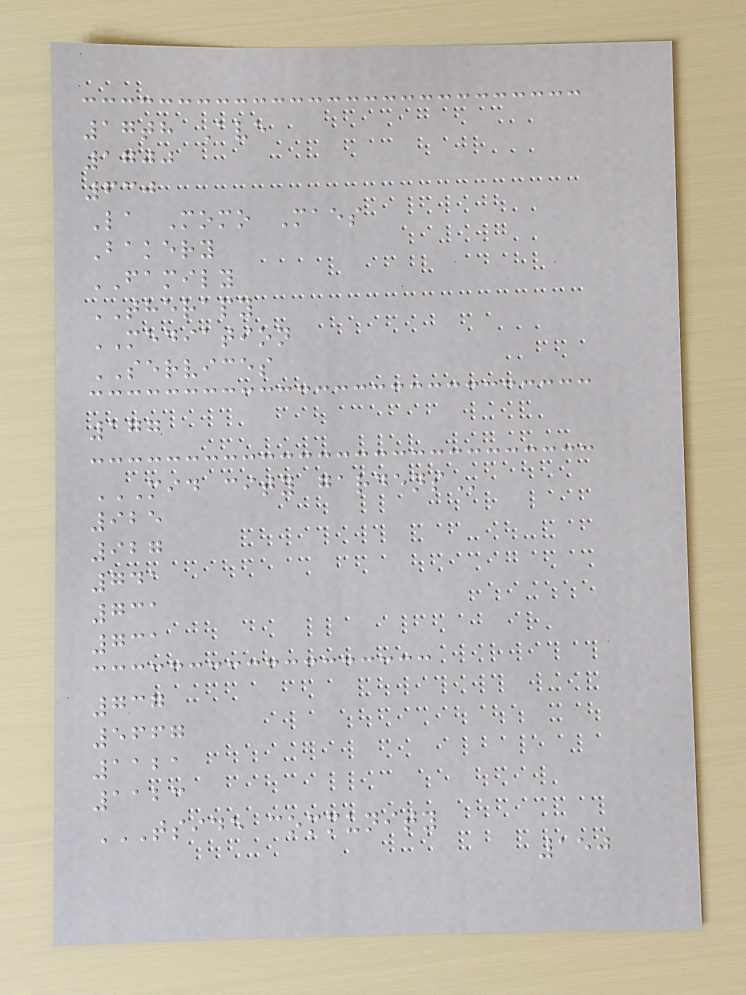17th Ave
1700
630
La Momo Maes
Bakery
FAMILY
THERAPY
MEDIATION
SERVICES
177
MID CITY GARDENS
925
927
741
731
731
737
5667
1121
1123
TSIDE COMMUNITY
150
